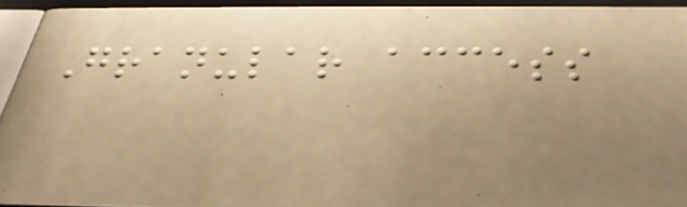Granular access
